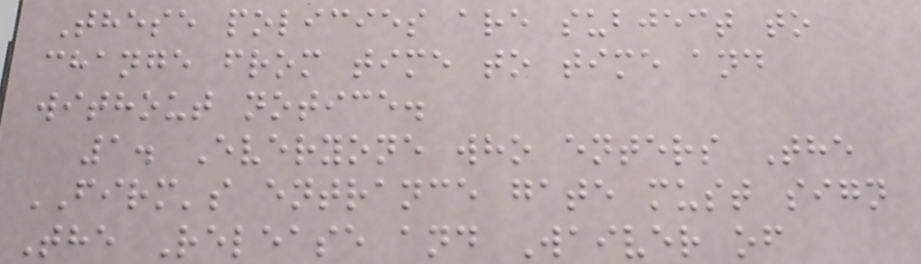These policies are subject to
change from time to time and
without notice.
1. Everyone who enters The
FIRM's entrance gate must sign
The Release and Waiver of
